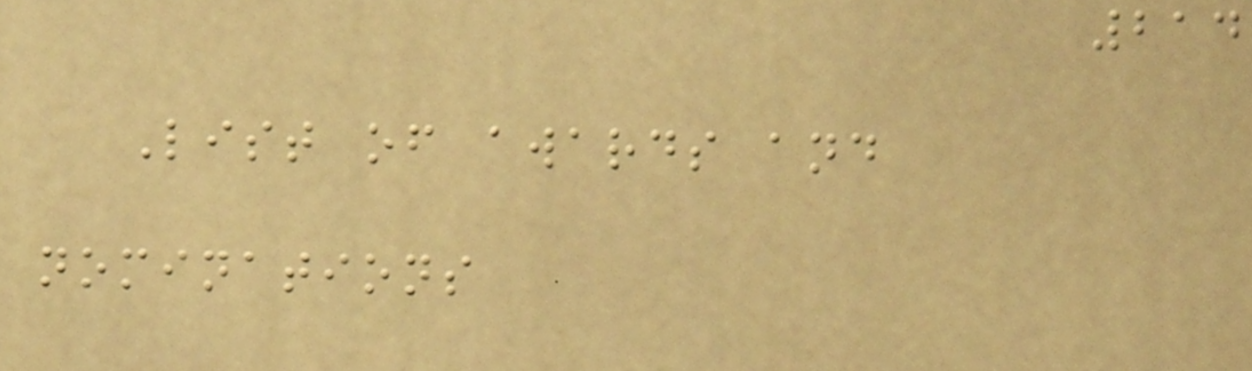214
List of awards and
nominations
